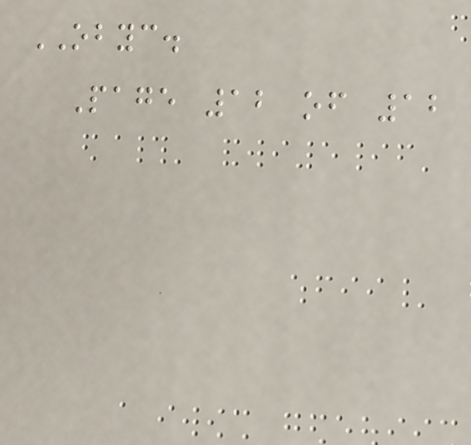OBYC.
Page 12 of 12
